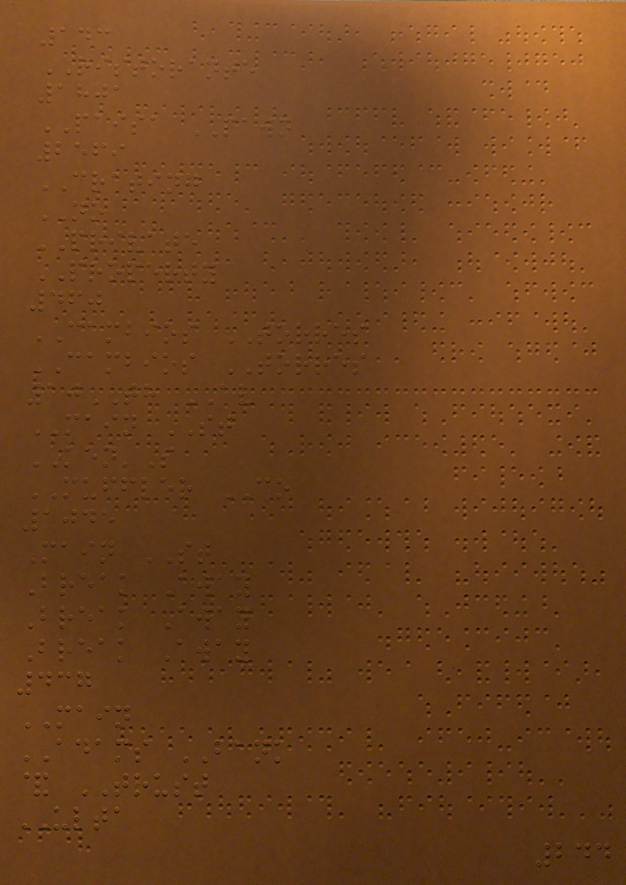143
RISTORANTE
1801
PAISA PAWN
2569
CRATING
NO
PRIVATE
PROPERTY
460
CAMBIOS TORRES
CAMBIOS TORRES
10TH AV
MAIN ST
KEN'S
MUFFLER CO
1045
Main ST
Break Away
Break Away
Break Away
437
MAIN
ADAMS BANK
& TRUST
ULTA
244
